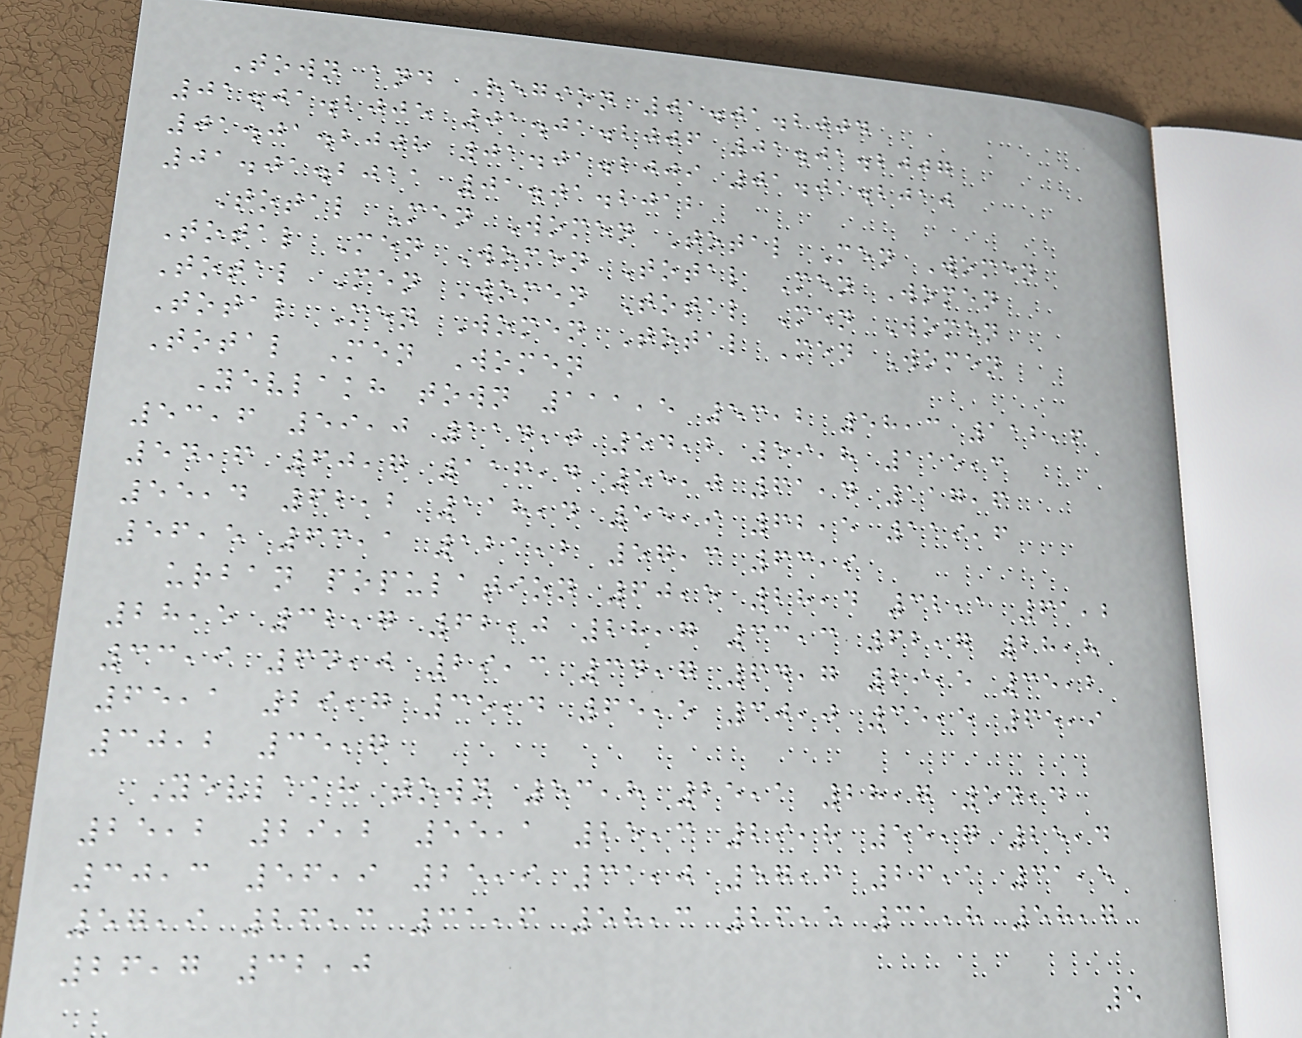Town and Region 01.01.2004
01.01.2005 01.01.2006 01.01.2007
01.01.2008 01.01.2009 01.01.2010
01.01.2011 01.01.2012
Total Men Women Total Men Women
Total Men Women Total Men Women
Total Men Women Total Men Women
Total Men Women Total Men Women
Total Men Women
Yevlakh town 111,5 53,2 58,3 112,6
53,6 59,0 114,0 54,2 59,8 115,3
54,6 60,7 116,4 55,0 61,4 117,6
55,4 62,2 118,4 55,9 62,5 119,6
56,5 63,1 121,2 57,3 63,9
urban population 60,5 28,4 32,1 61,2
28,5 32,7 62,0 28,7 33,3 62,7 28,8
33,9 64,0 29,3 34,7 64,7 29,5 35,2
65,1 29,7 35,4 65,5 30,0 35,5 65,9
30,2 35,7
Yevlakh town 53,8 25,1 28,7 54,4
25,2 29,2 55,1 25,3 29,8 55,7 25,4
30,3 56,9 25,9 31,0 57,6 26,1 31,5
57,9 26,3 31,6 58,3 26,5 31,8 58,7
26,7 32,0
5
